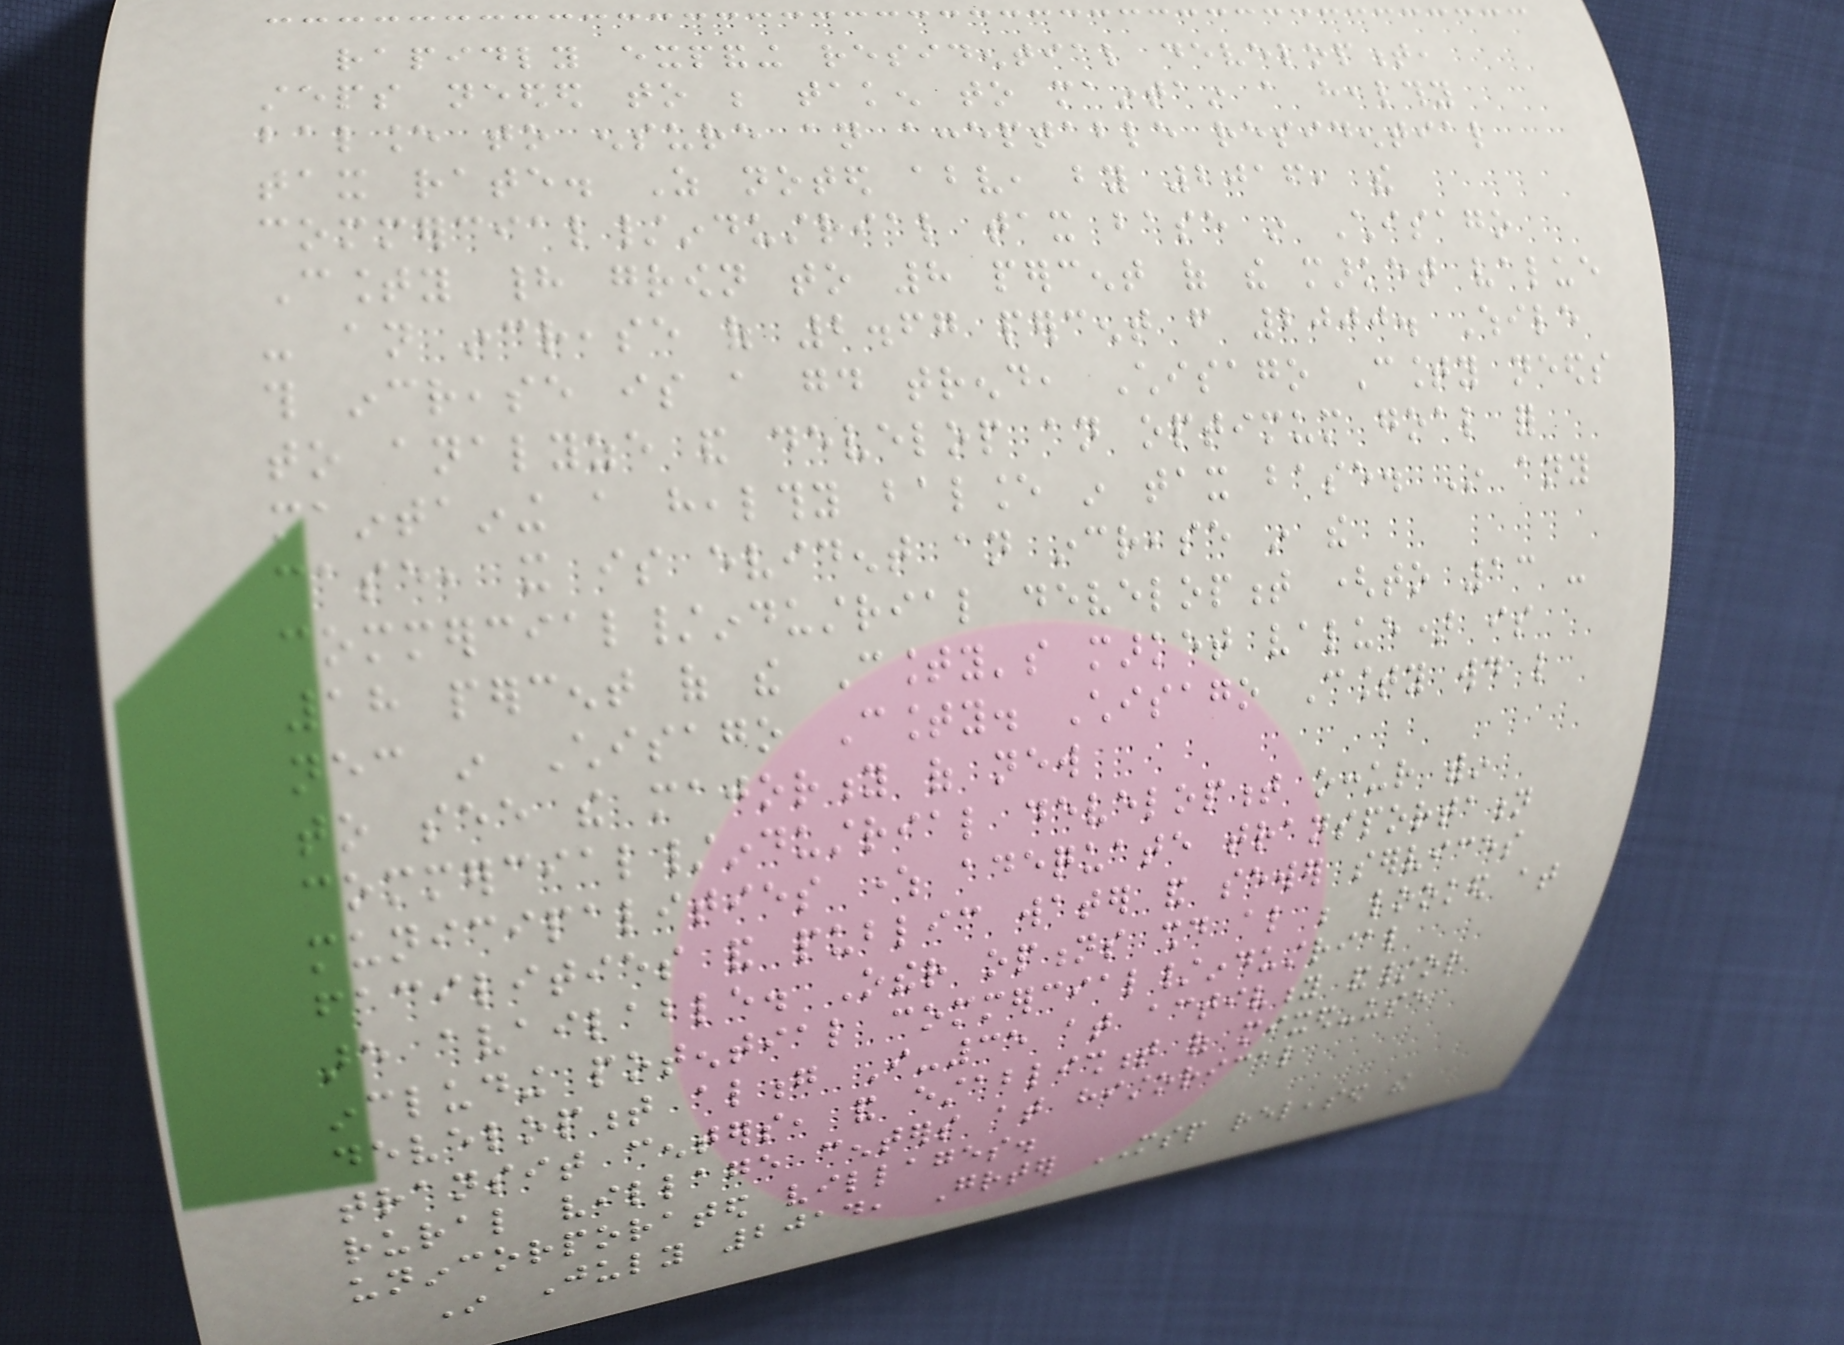rapidly expanding residential development,
steps needed to be taken to maintain a healthy
balance to ensure an acceptable residential
tax rate. As noted above, by 2016, the
commercial/industrial tax base in Chisago
County had grown to 8 percent of the market value
- an increase of 2.67 percent from 2000. While
this increase is a good trend, Chisago County needs
to analyze and develop an optimum goal for
maintaining a healthy balance in tax base. In any
case, it is evident an increase in the
commercial/industrial development (to 13 -
18 percent of the County's market value) is
necessary in Chisago County. Chisago County would like
to see the majority of new
commercial/industrial development occur within
municipalities where adequate transportation
facilities and public water and sewer services
are available. Other options should also be looked at
including potential commercial/industrial
development along I-35 at activity and/or
transit centers, and establishment of mixed-use
rural village centers at historical
unincorporated villages.
In July 2014, Greater MSP released the
